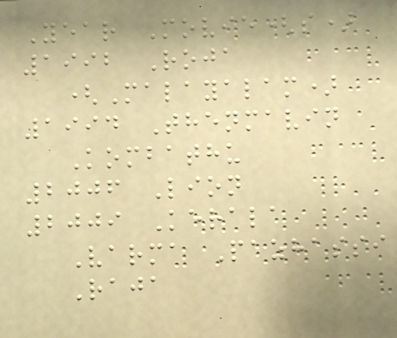Year Movie(s)
1992 Roja
(Malayalam)
1994 Thenmavin
Kombathu
2006 Lion
2009 Kerala
Varma Pazhassi
Raja
